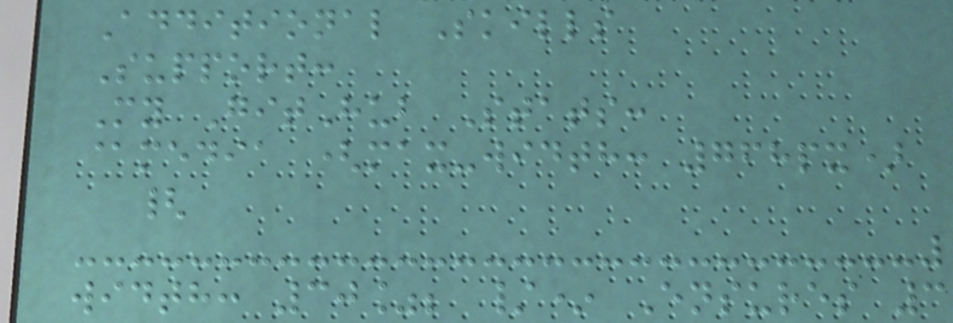Additional Skills
Support:
My GitHub Stats:
@media (max-width: 768px)
{
width: 30%; /* Ensures 3
